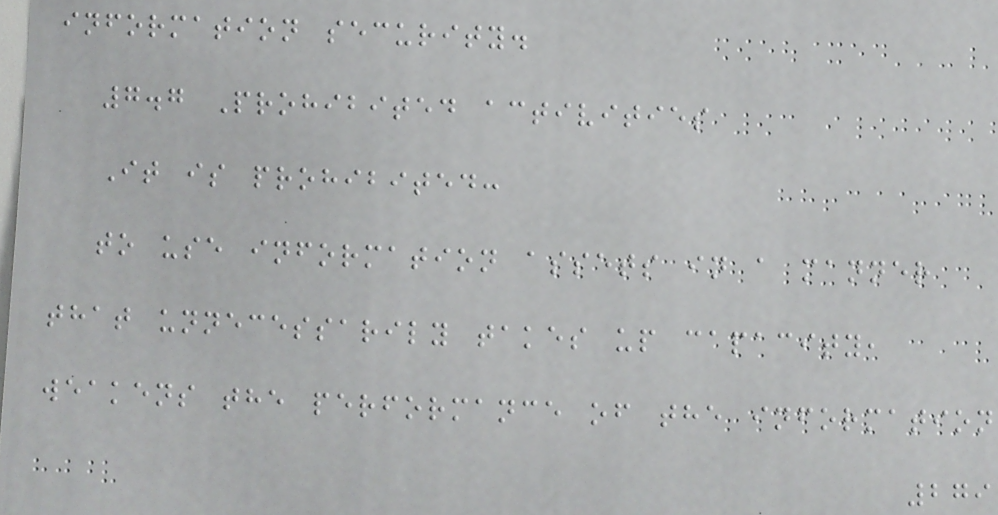information security.
7.7 Prohibited activities
It is prohibited:
to use information assets in a manner
that unnecessarily takes up capacity,
weakens the performance of the information
279
